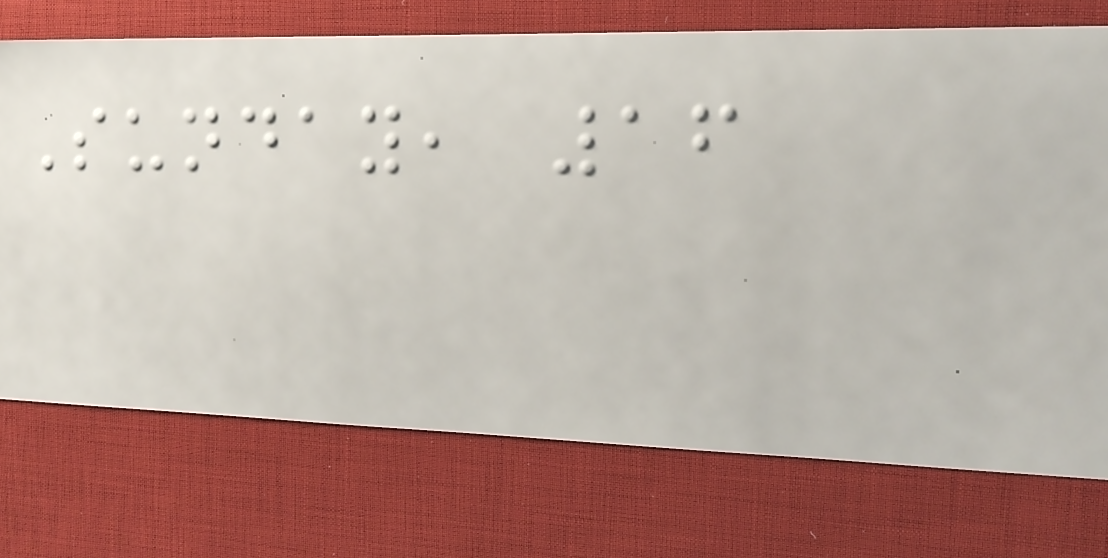Sunday, 16
